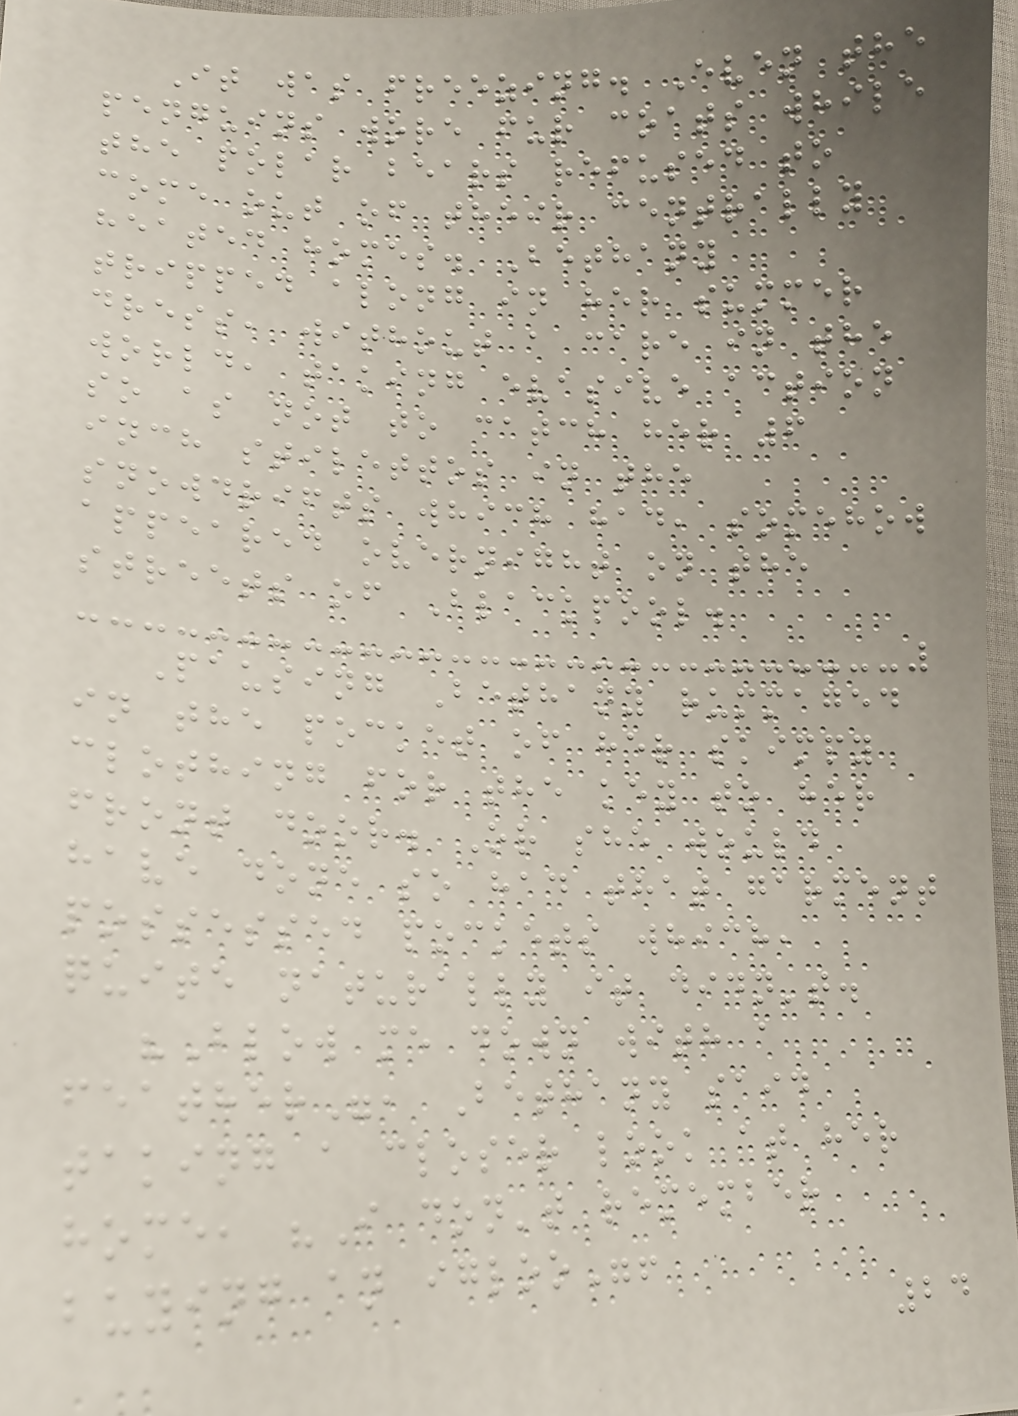It was freezing. Even the
penguins wore fur coats while
the polar bears refused to
come out of their centrally
heated homes. Bethany
tripped along in her summer
dress, without a care in the
world, taking evasive action
so as not to catch her 6
inch stilettos in the
snowdrifts which had, somehow
appeared overnight on the
streets of Blackpool.
Pausing Bethany rummaged
in the pocket of her skimpy
clothing for the key to her
front door. Or she would
have done so had that garment
possessed pockets which,
quite naturally it didn't.
"Blow me down with a
feather", Bethany said
taking a closer look at her
home, "I don't remember
buying an igloo"!
24
